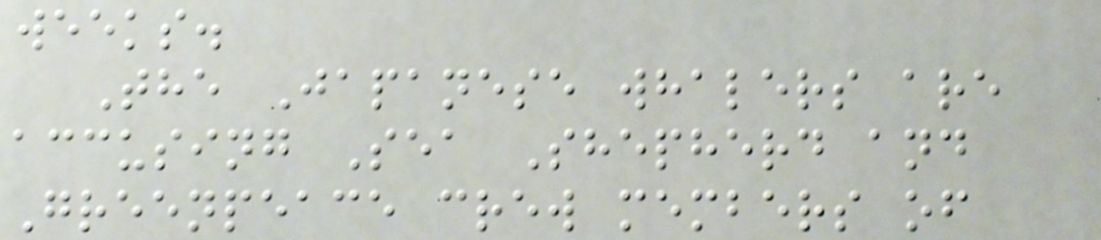weeks.
The Japanese whalers are
accusing Sea Shepherd and
Greenpeace crew members of
